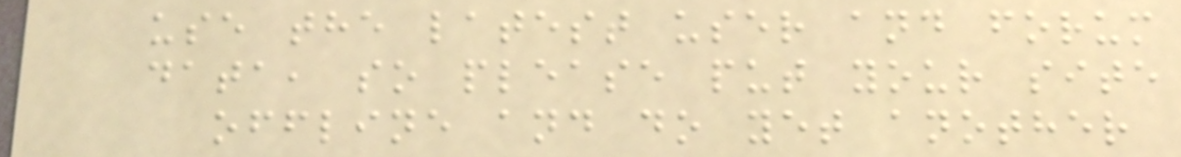use the latest user and forum
data, so please put your site
offline and do yet another
